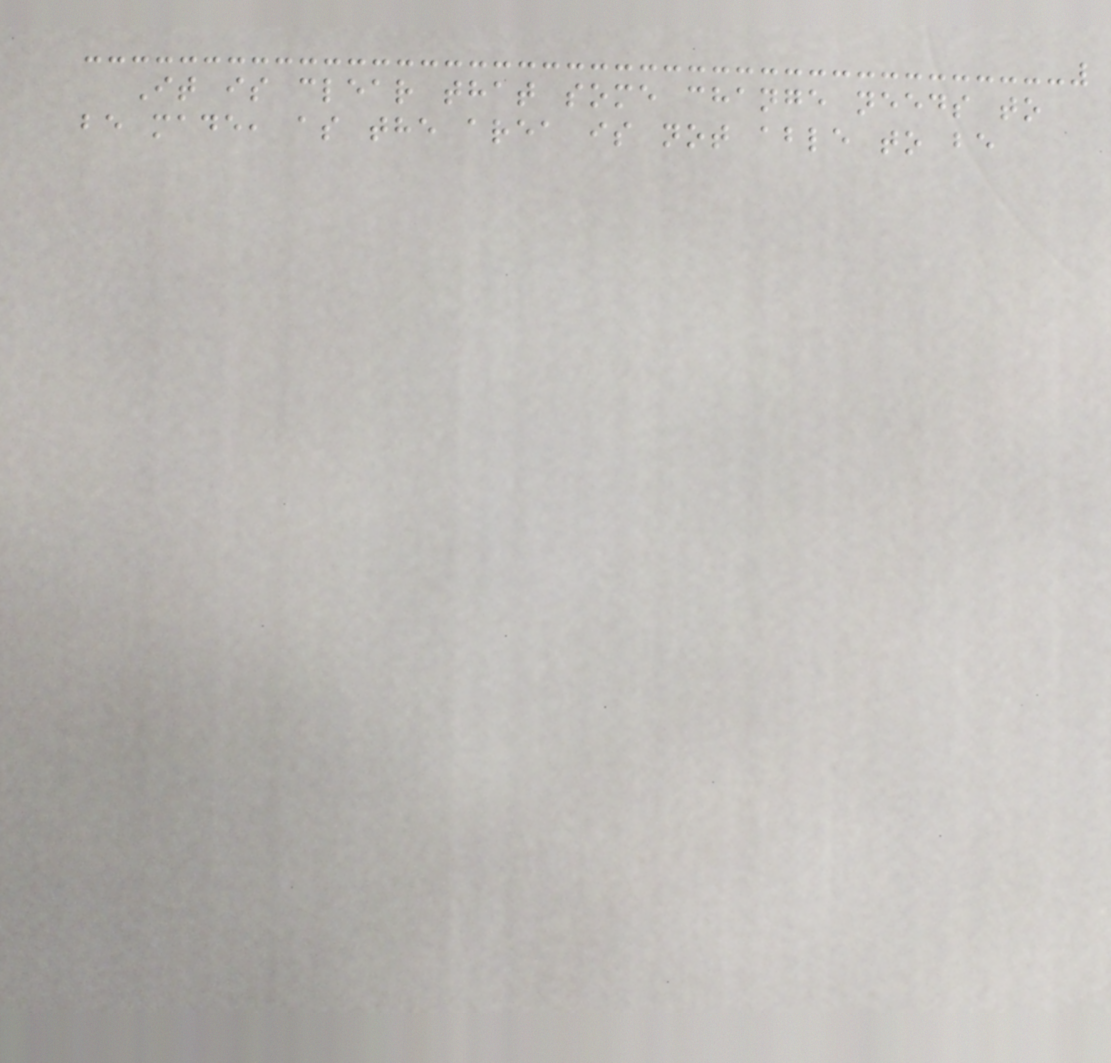It is clear that some change needs to
be made, as the area is not able to be
